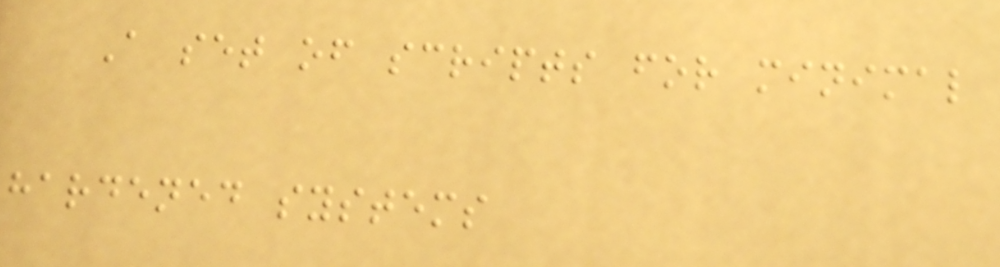A set of scripts for minimal
hardened systems
